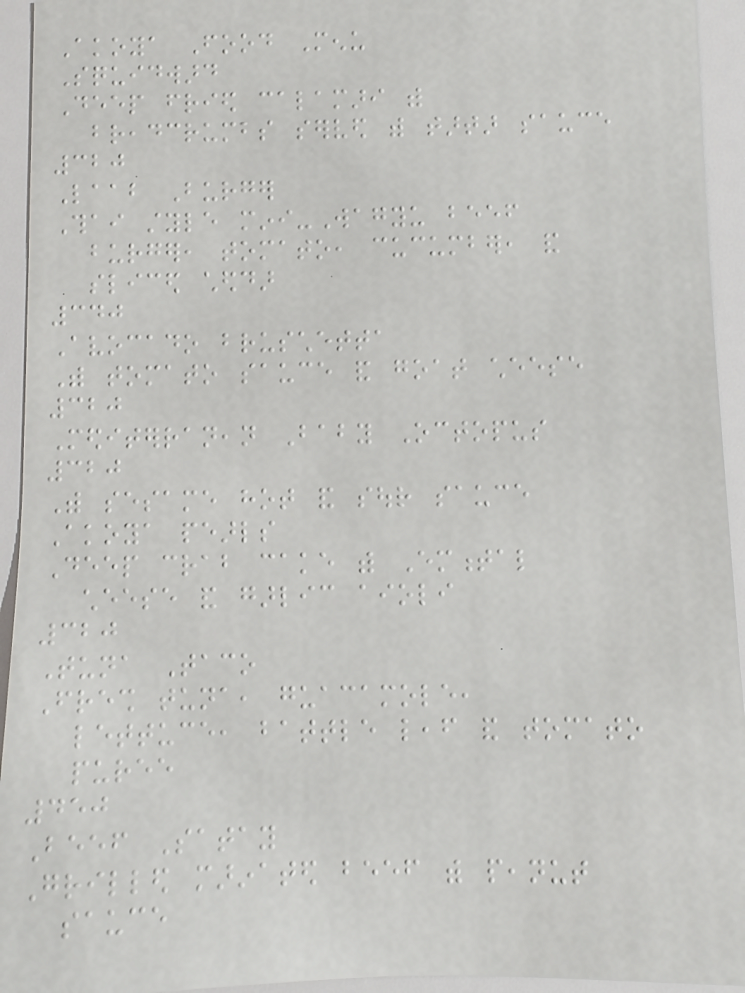Akoya Food Menu
Squidward
Deep fried calamari with
breadcrumbs served with tartar sauce
320
Laab Burger
Thai style mini-Wagyu beef
burger, tomato, cucumber, and
sliced cheddar
340
Avocado bruschetta
With tomato sauce and goat cheese
320
Mediterranean Baby Octopus
320
With sesame hot and sour sauce
Akoya pearls
Deep crab cake with Emmental
cheese and garlic aioli
320
Tuna Taco
Fresh tuna, guacamole,
lettuce, battle leaf and tomato
puree
450
Beef Satay
Grilled marinated beef with peanut
sauce
